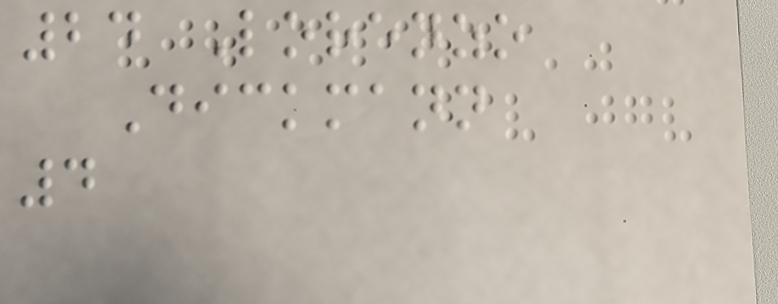24 Lorenzo
Dickmann
4
